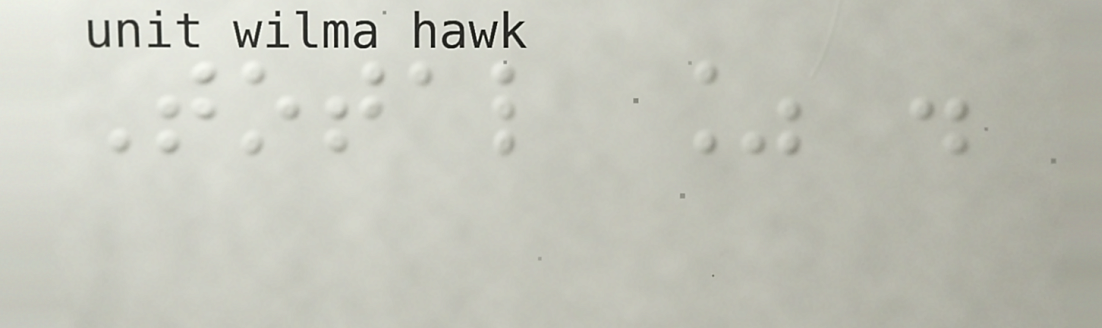Total % .
